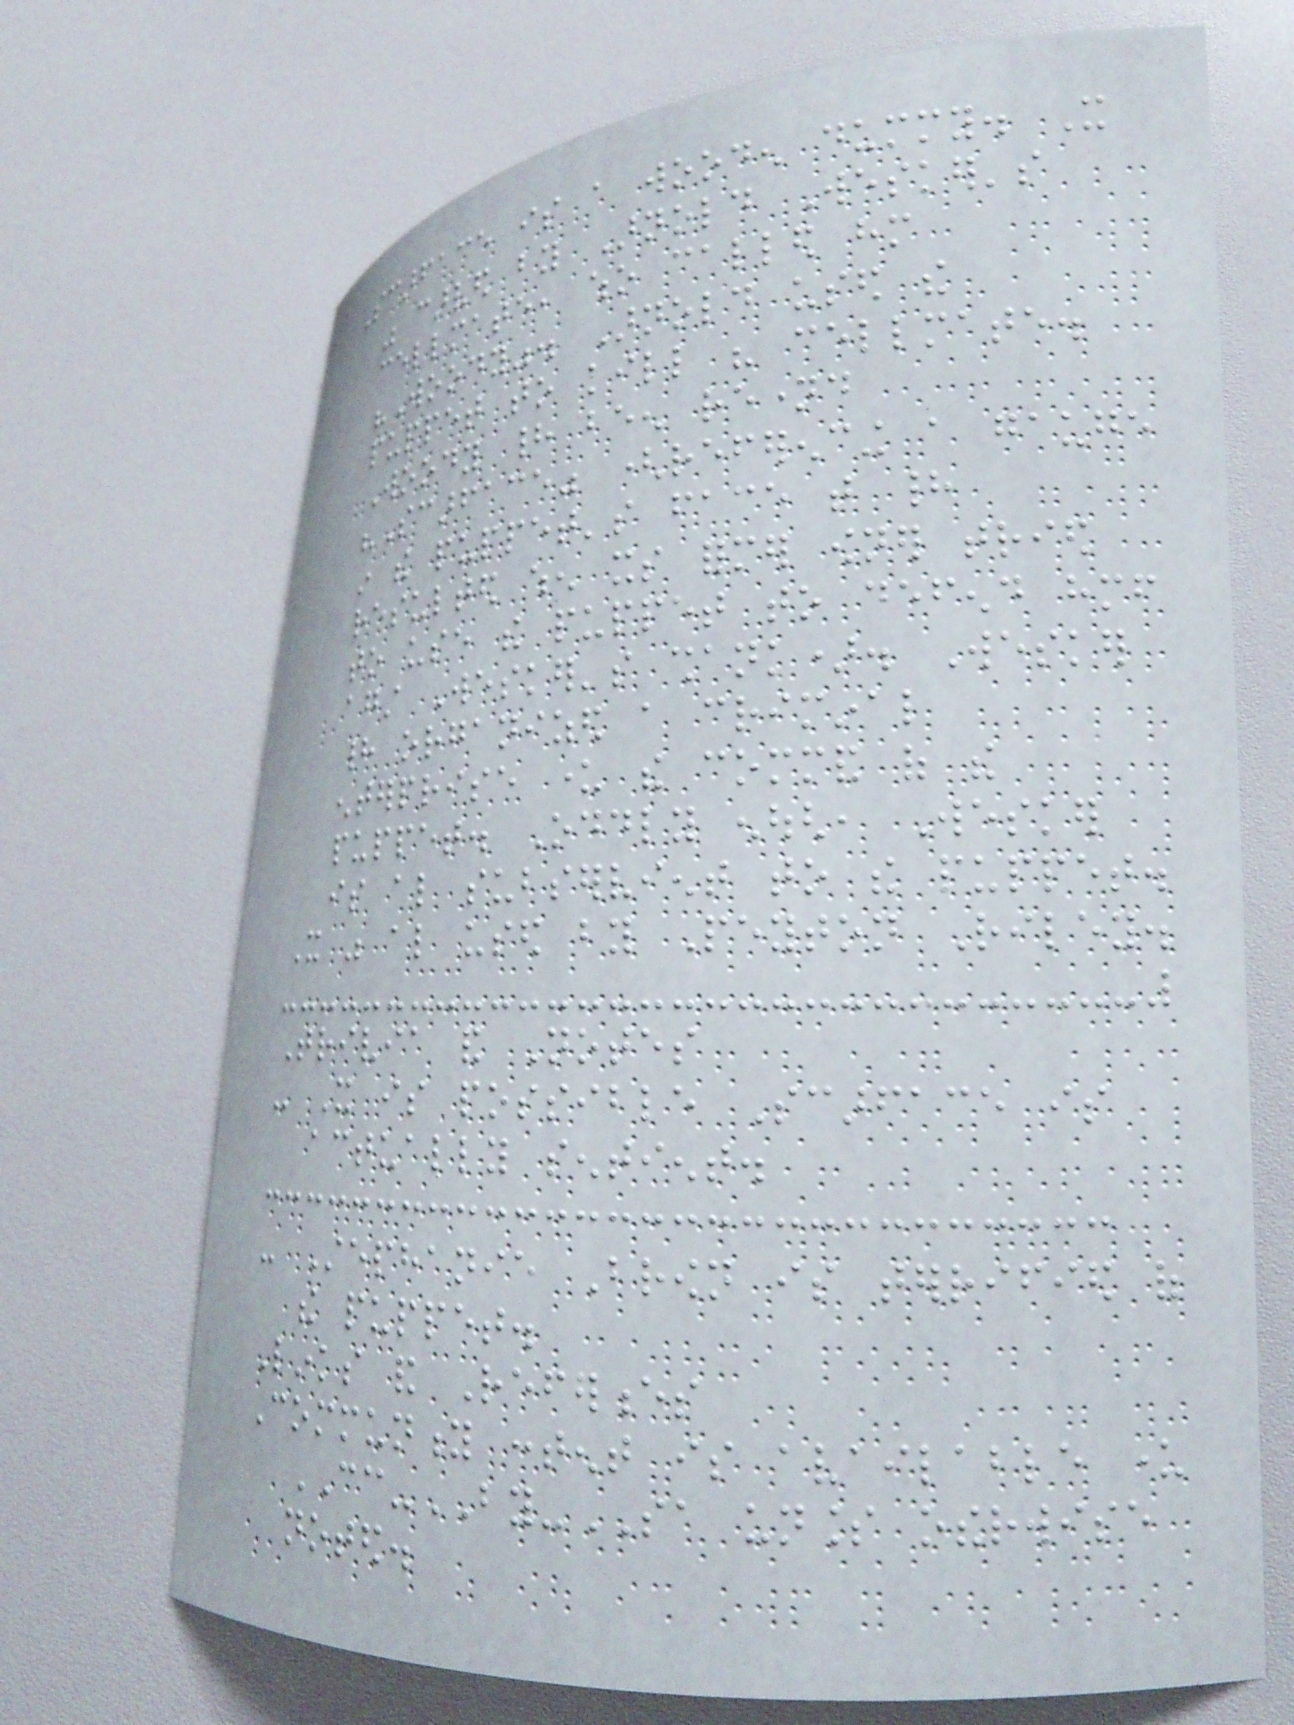Scarface is a wooden dummy. It
was carved by Arnold Wesker's
cellmate, who called him
"Woody". Arnold used the
puppet to kill his cellmate.
Woody had been renamed
"Scarface" (referencing a gauge
in the puppet's face that had
resulted when its former owner tried
to use the puppet to defend himself
against Wesker's shank). Wesker
had organized a criminal
enterprise under the command of the
puppet. Oddly enough, Wesker
is also subservient to the puppet.
It was also used by Peyton Riley.
Trivia and Notes
- It is possible Scarface is
actually sentient.
- Stephanie Brown is terrified of
the puppet.
Links and References
Community content is available under
CC-BY-SA unless otherwise
noted.
